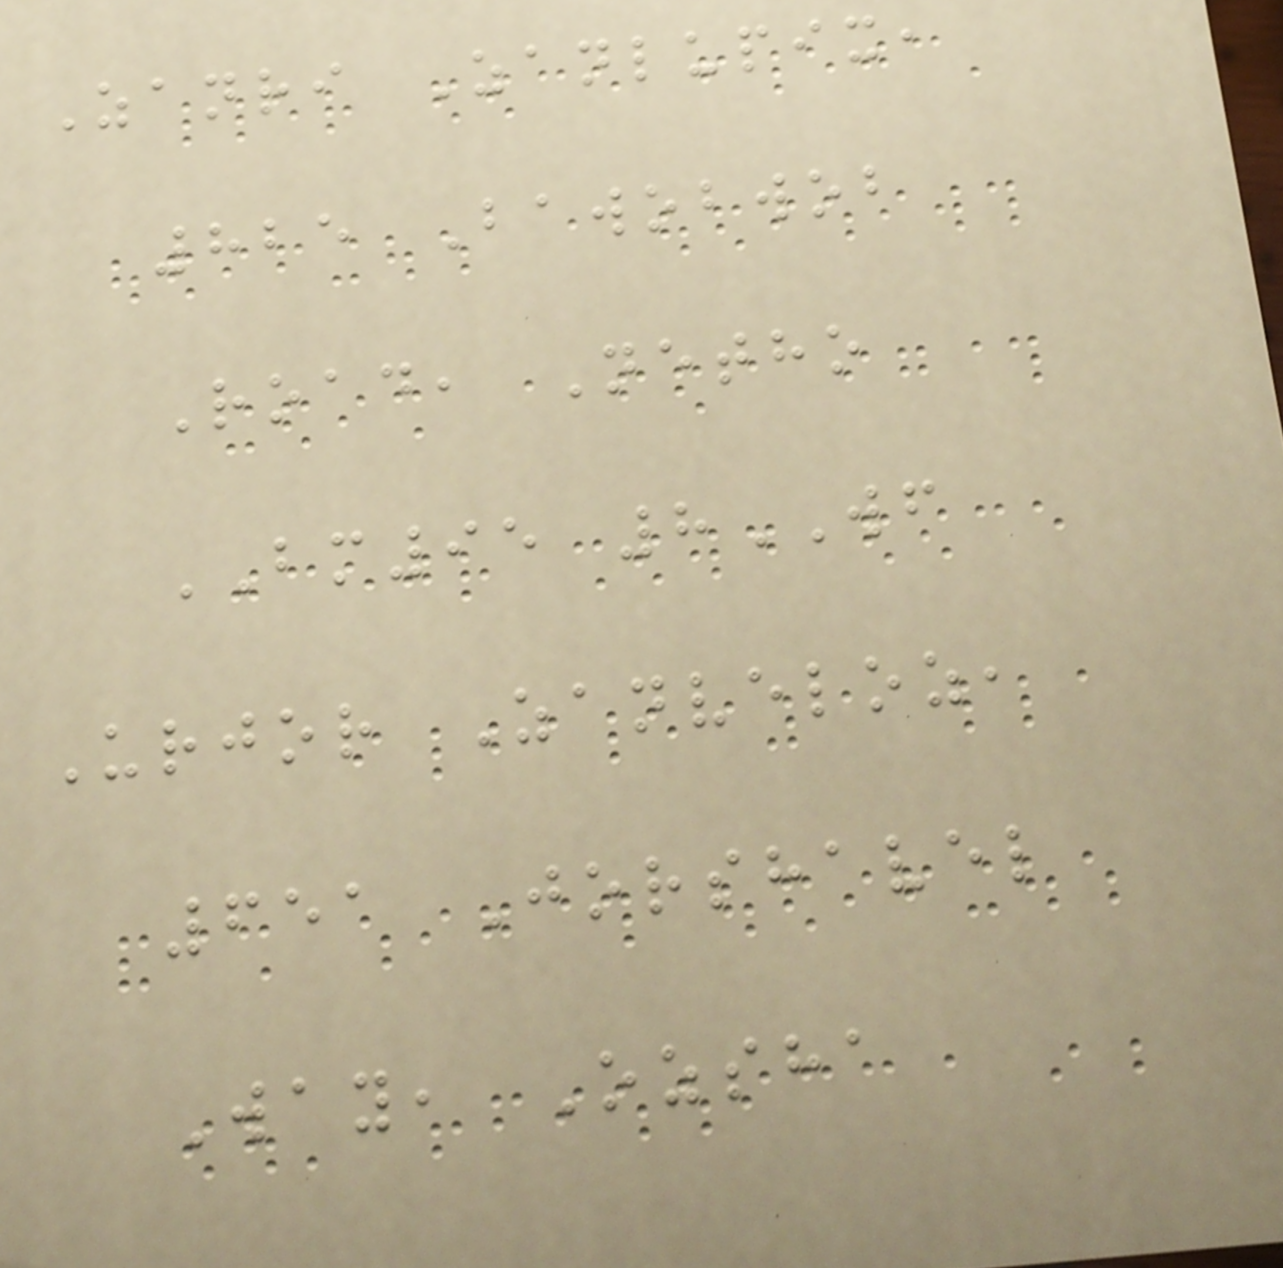Zanri Zanlupix,
825 Bawobwob
Road, Netho
BM95 8WF
Urjor Zanveloz,
651 Jorshavel
Way, Ozsha
